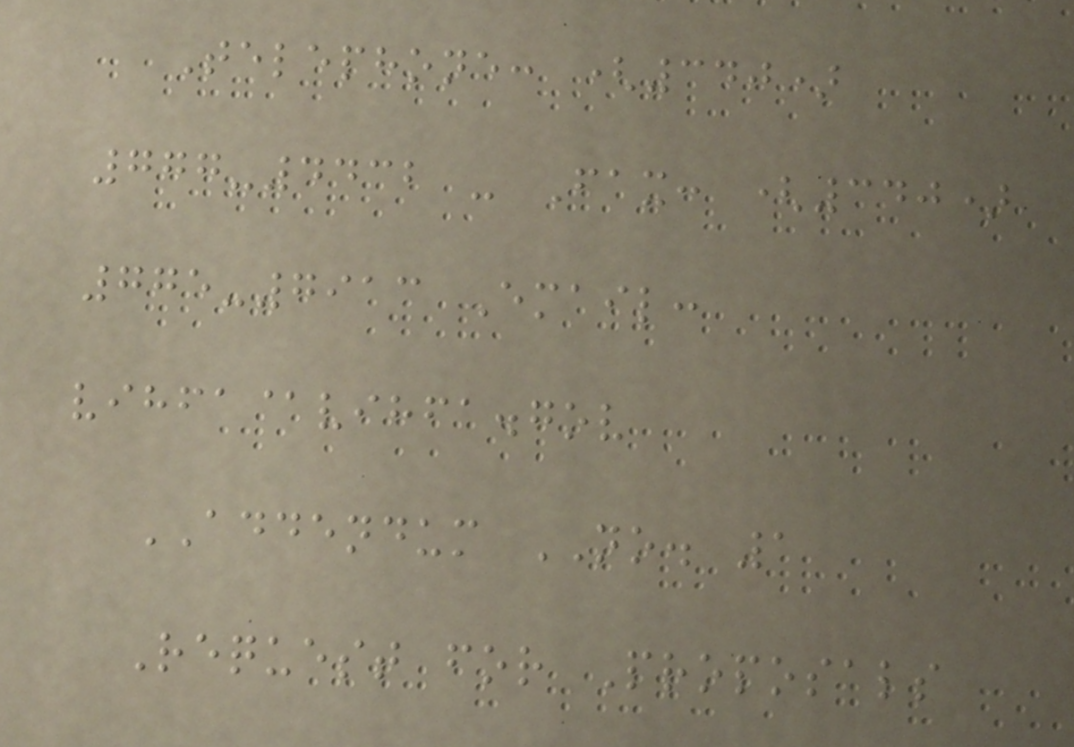Telephone: (340)
777-4432 - Fax: (340)
775-7913 Email:
vihfa@vihfa.gov
ADDENDUM NO. 1
Request for Proposals
